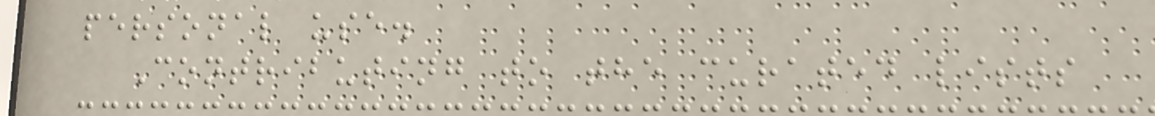personal use.
Contributing to the curated lists
